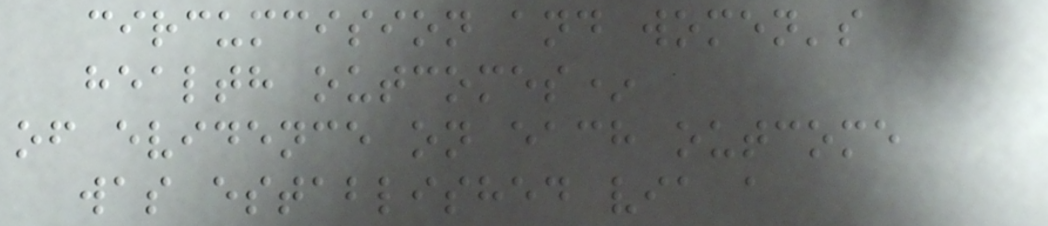circumcision and women's
health outcomes*
of evidence on each outcome
was established via a
